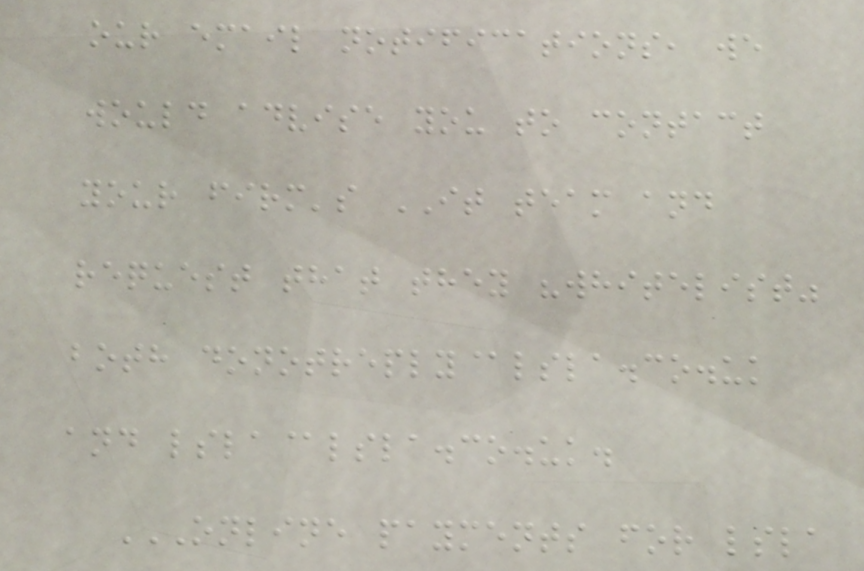our email notifications, we
would advise you to contact
your firm's IT team and
request that they "whitelist"
both donotreply@lsla.co.uk
and lsla@lsla.co.uk.
ONLINE PAYMENTS FOR LSLA
